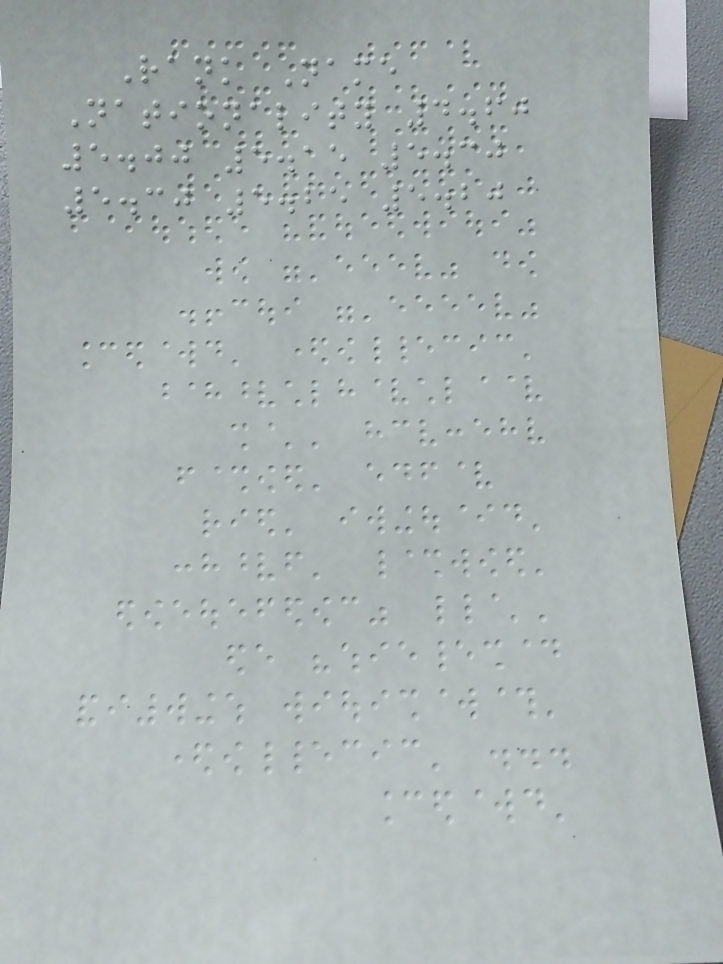Rank Name
Nationality 4.60
5.00 5.15 5.30
5.30 5.25 5.20
